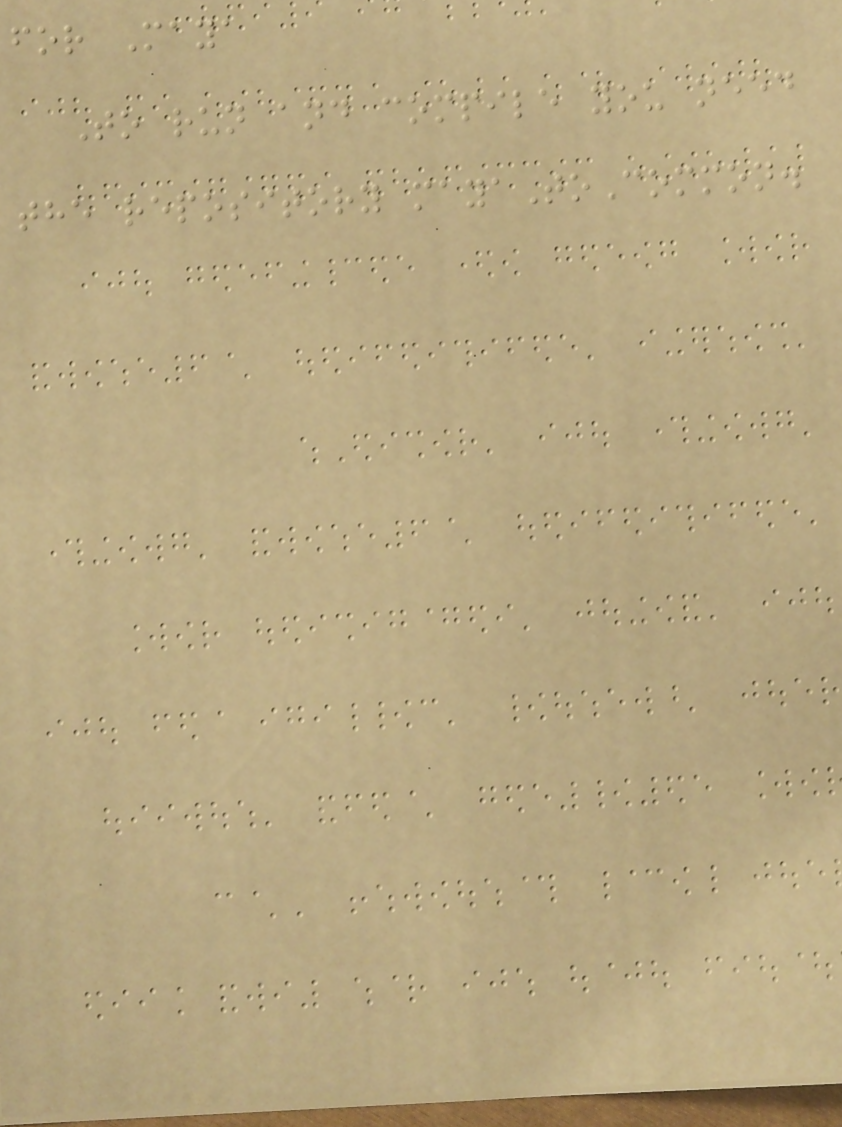for Maya
To run and compile you need
the repository mayaToCommon.
